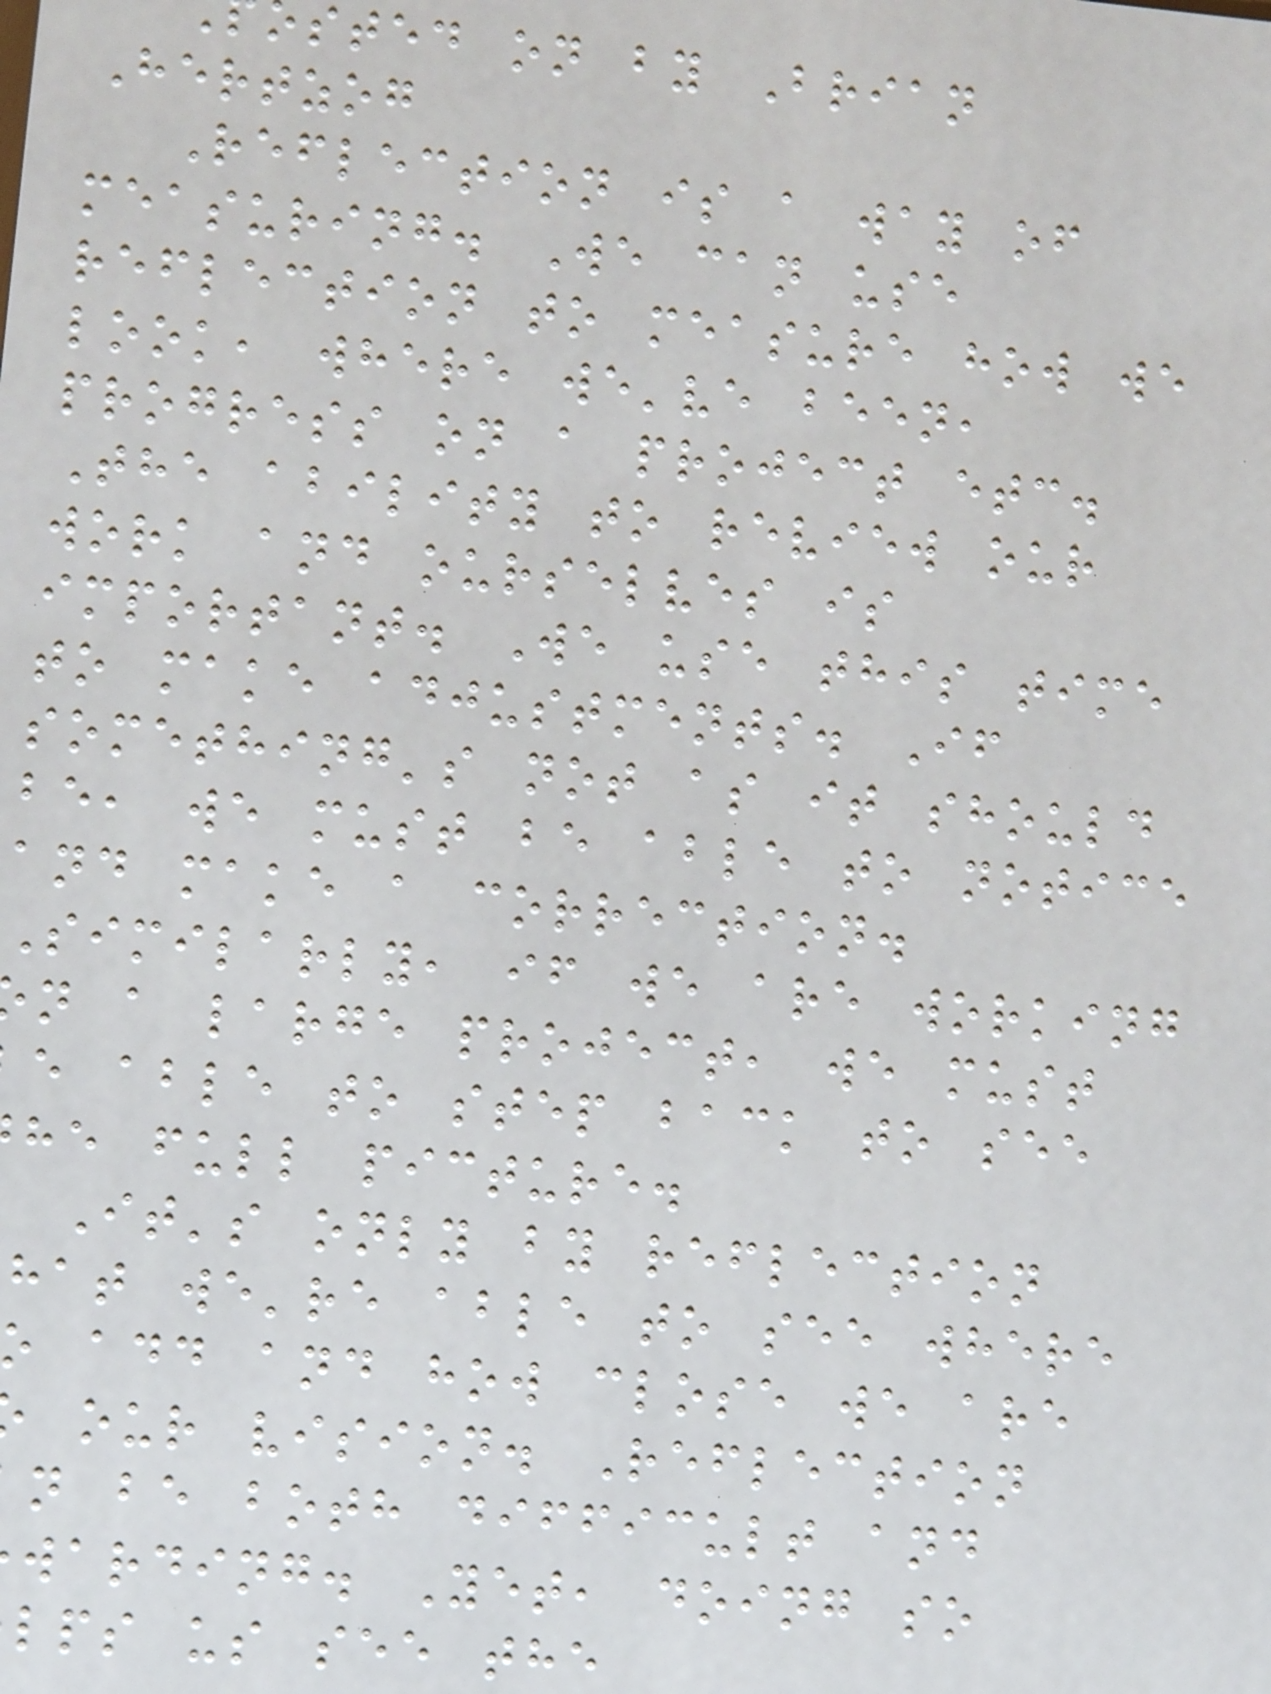sted on by Brian
Hertzog
Reflection is a way of
measuring. We can use
reflection to measure how we
look, where we've been,
progress on a project etc.
The ability to review our
work and ourselves is
important. We use this time
to make adjustments. If
something's not as it should
be, we must be able to notice
and make a correction.
Similarly, if we are working
n a large project, we must
e able to step back to see
he full picture.
It's only by reflection
hat we're able to see where
o add and how close we are
our vision. Reflection
n be both difficult and
warding. Yet, doing so
lps us see the
